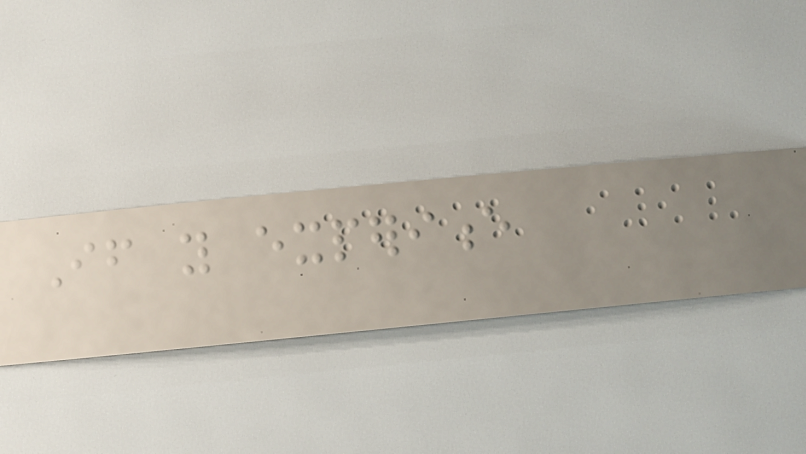If you experience
